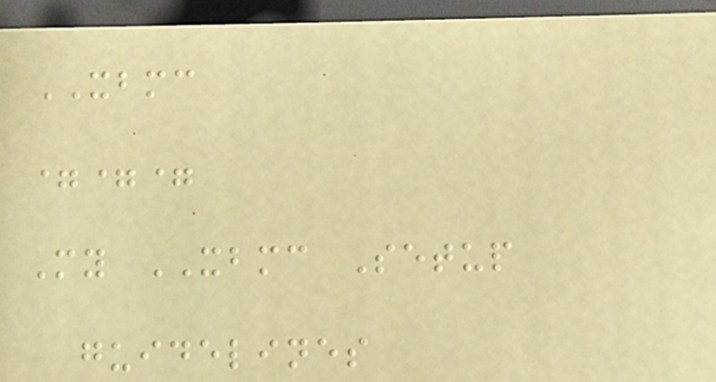XBMC
===
My XBMC Setup
guidelines
